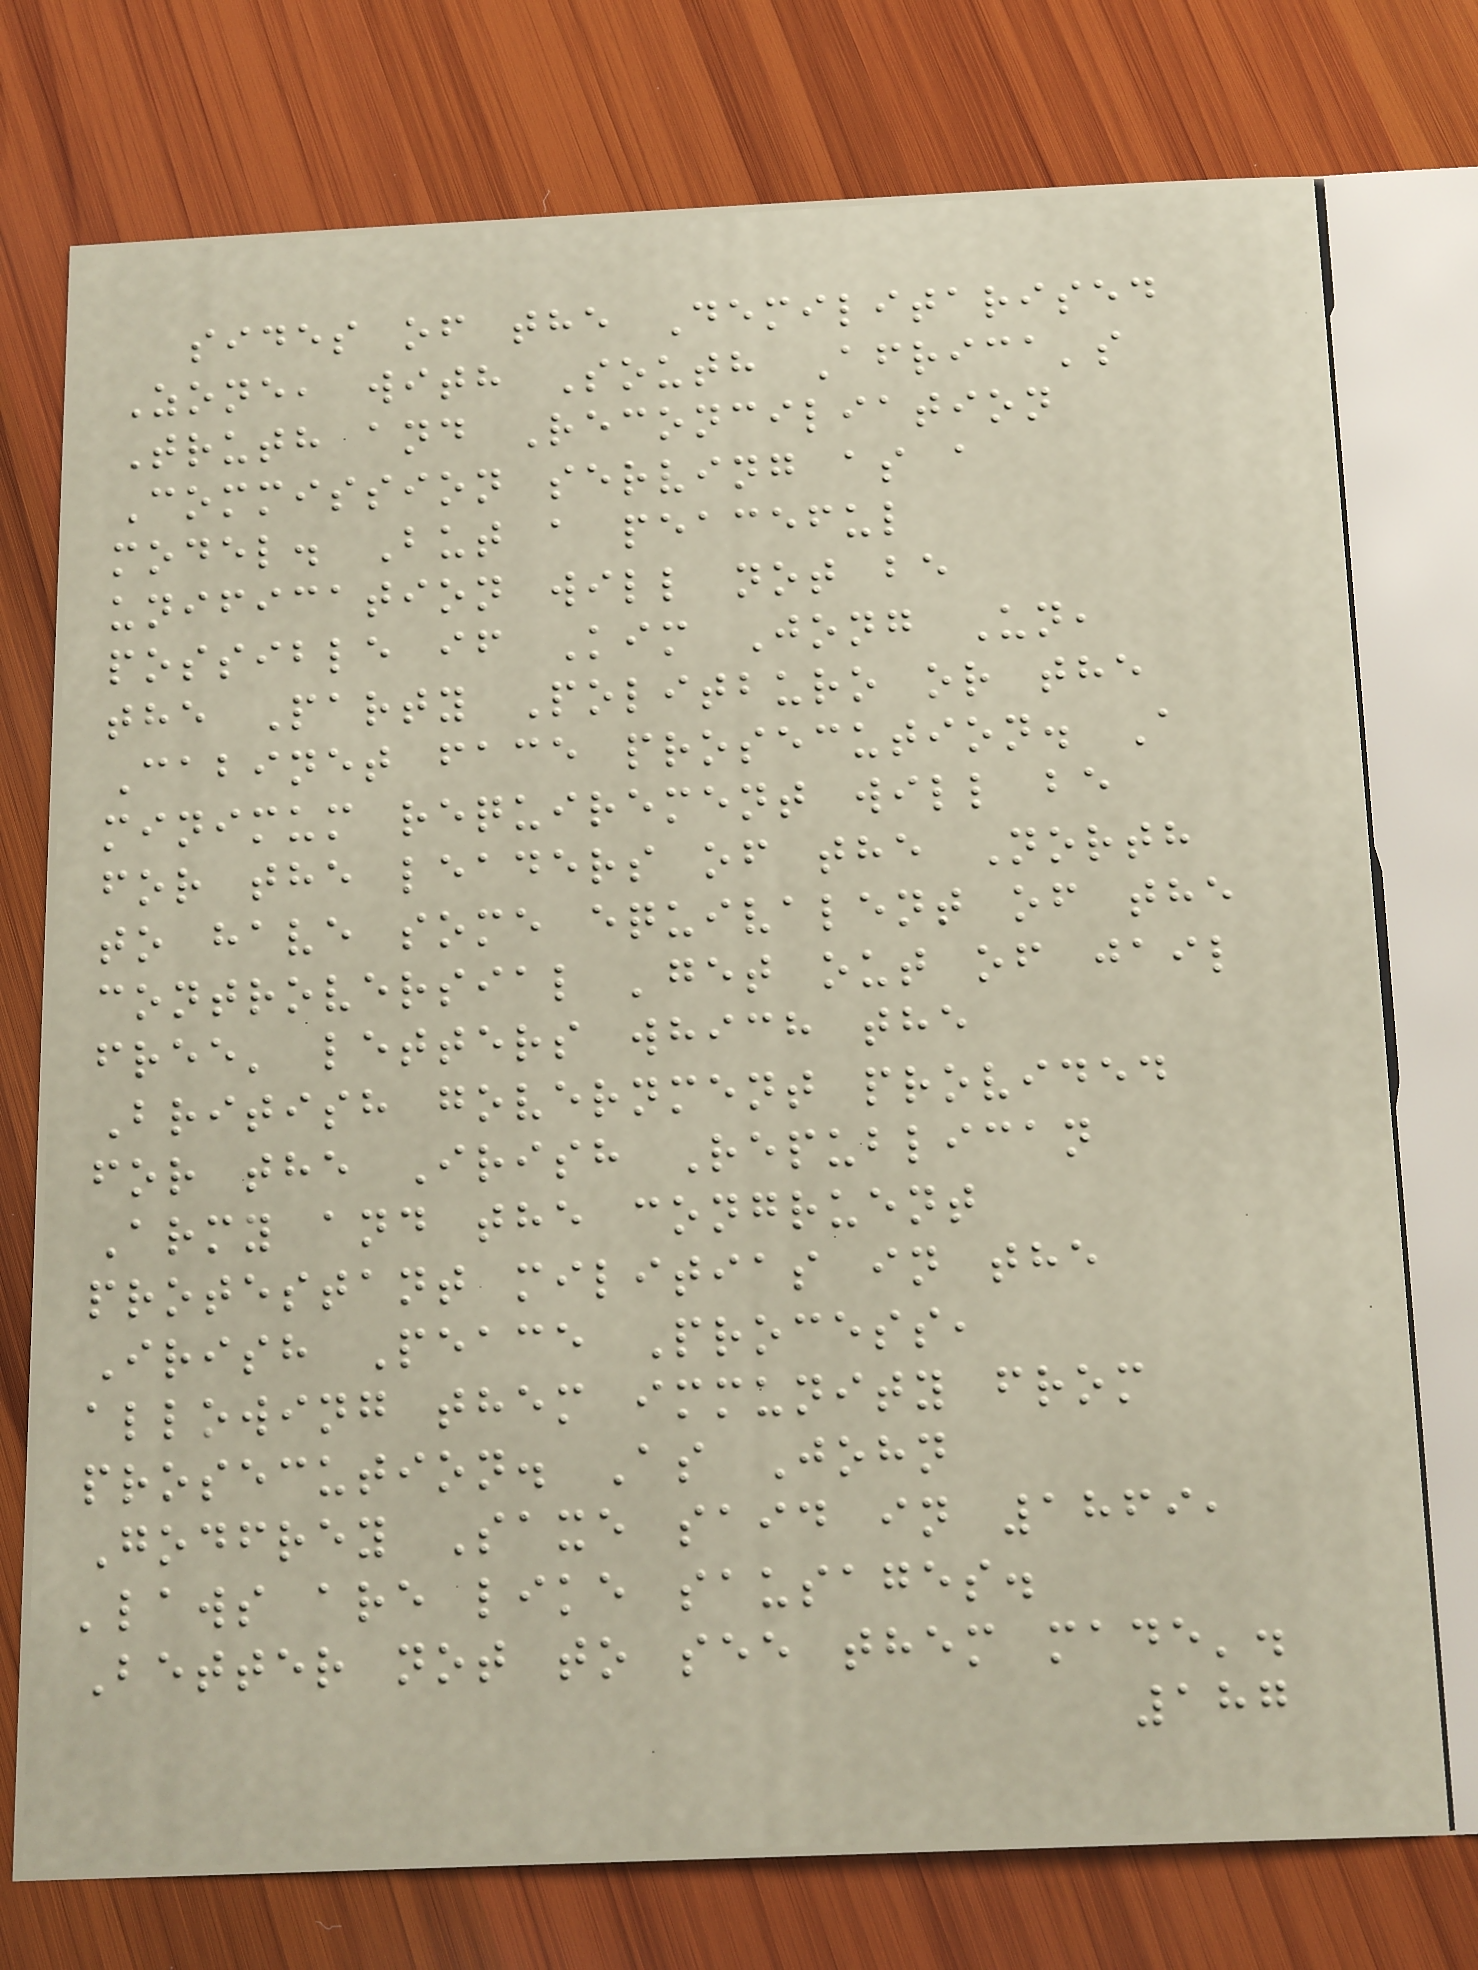sides of the Demilitarised
Zone, with South Africa's
Truth and Reconciliation
Commission serving as a
model. But a peaceful
unification will not be
possible if Kim Jong Un,
the Party Politburo or the
Cabinet face prosecution. A
minimum requirement will be
for the leaders of the North
to have some equivalent of the
controversial 'get out of jail
free' letters which the
British government provided
for the Irish Republican
Army and the congruent
protestant militias in the
Irish Peace Process,
allowing them immunity from
prosecution. As John
Godfrey Saxe said in 1869,
'laws are like sausages.
Better not to see them made'.
187
